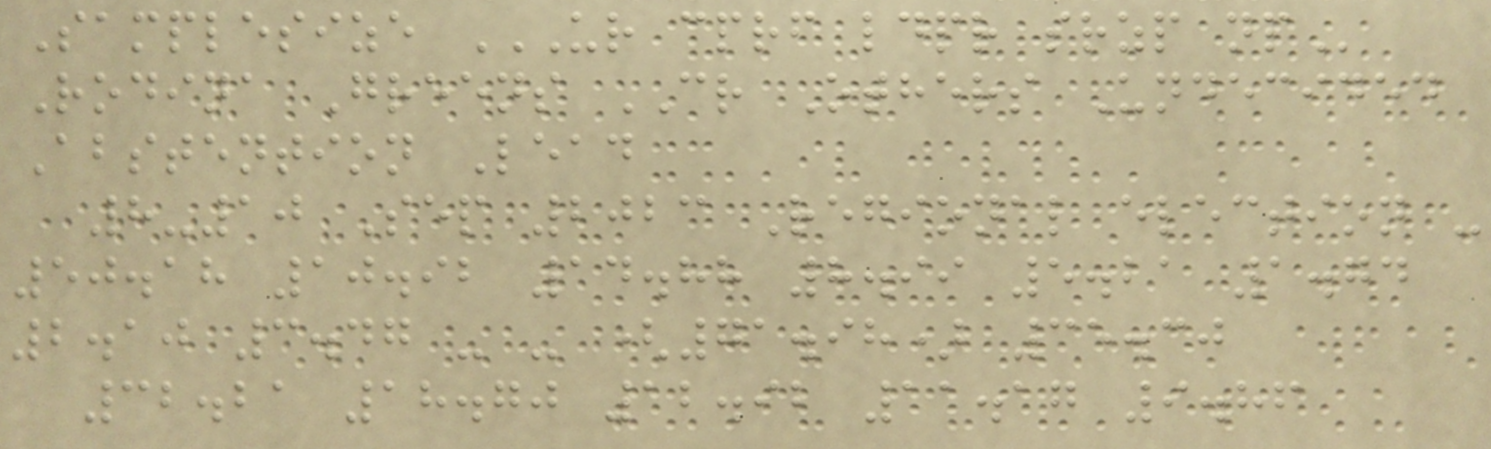Samplesize UR CPRF LDPR SRZP NP
Rodina Greens CR Others Undecided
Abstention Lead
8-10 Sep 2023 Regional election -
50.18 10.92 14.88 8.99 5.21 1.74
2.10 3.47 - - (71.98) 35.30
32.21 18.70 12.92 11.17 9.86
